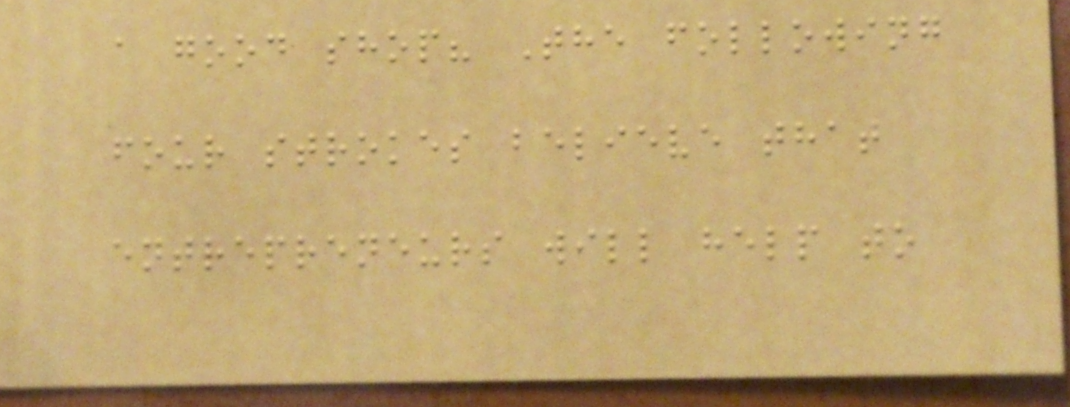a good shop? The following
four strokes believe that
entrepreneurs will help to
